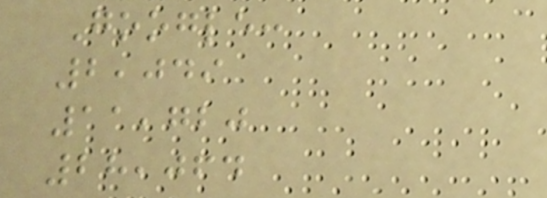Google:
2,049
11,720
28,064
